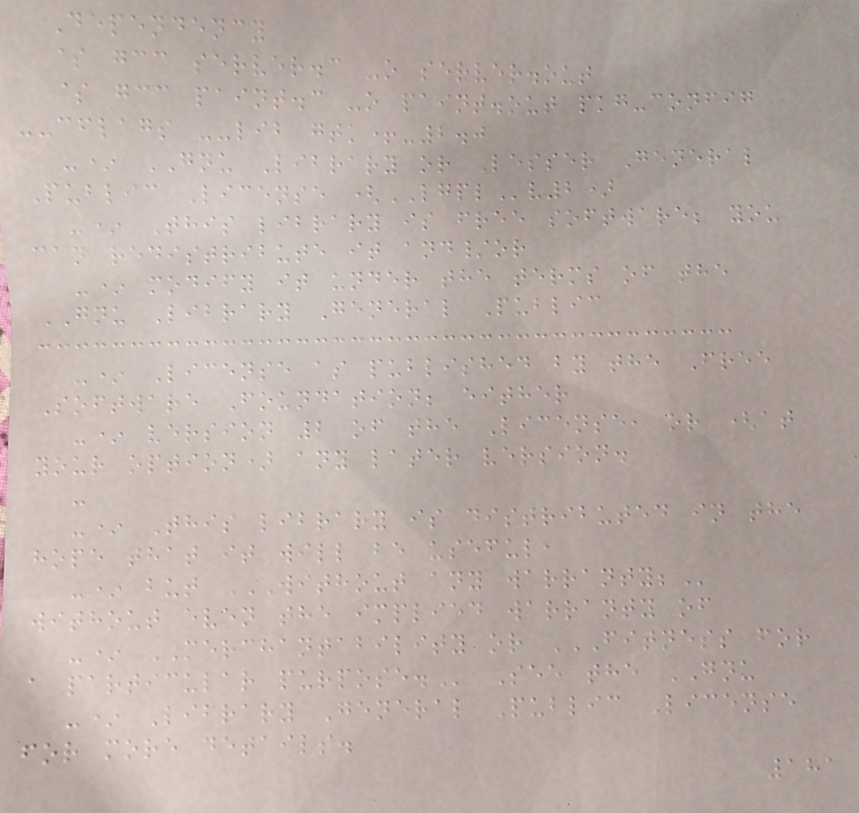Dependency
$ gcc server.c -o server.out
$ gcc paint.c -o paint.out pkg-config
--cflags --lib gtk+-2.0
-* GNU Library or Lesser General
Public License (LGPLv2)
-* This library is free software; you
can redistribute it and/or
-* modify it under the terms of the
GNU Library General Public
-* License as published by the Free
Software Foundation; either
-* version 2 of the License, or (at
your option) any later version.
-
-* This library is distributed in the
hope that it will be useful,
-* but WITHOUT ANY WARRANTY;
without even the implied warranty of
-* MERCHANTABILITY or FITNESS FOR
A PARTICULAR PURPOSE. See the GNU
-* Library General Public License
for more details.
181
